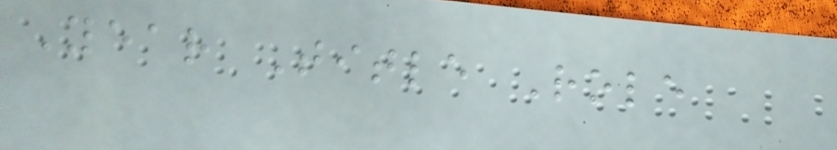Year Title Role
